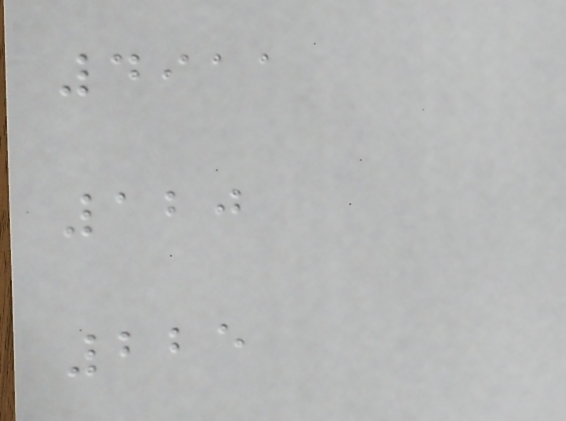4911
120
225
